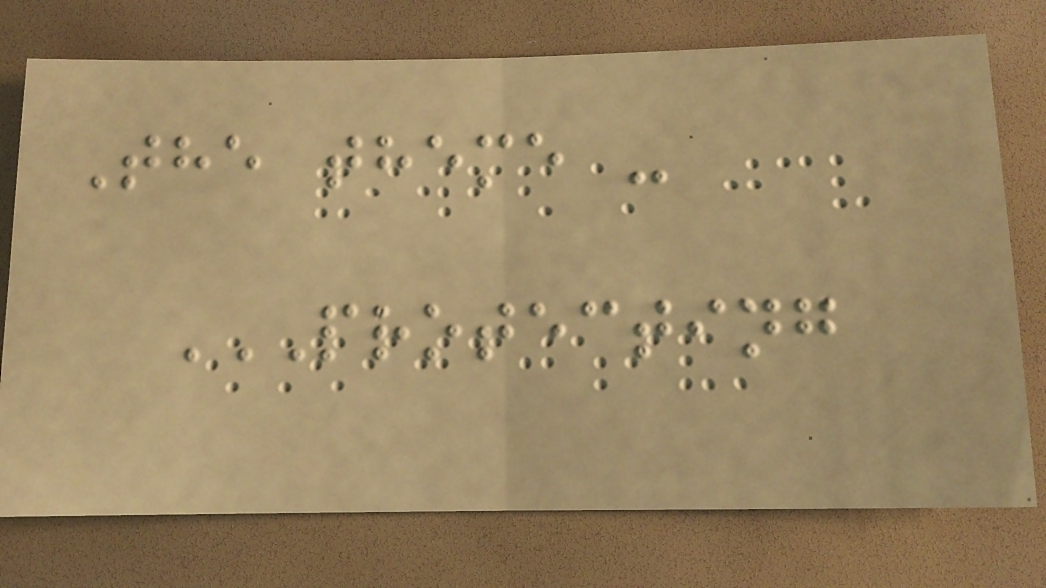The theme -
PROTECTING
